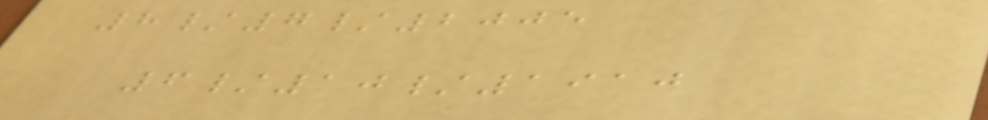8/7/2005
6/10/1910
